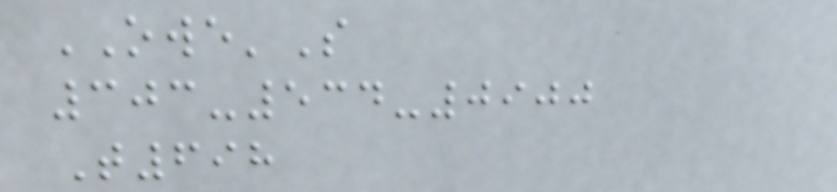OWE'S
303-534-0900
T698
